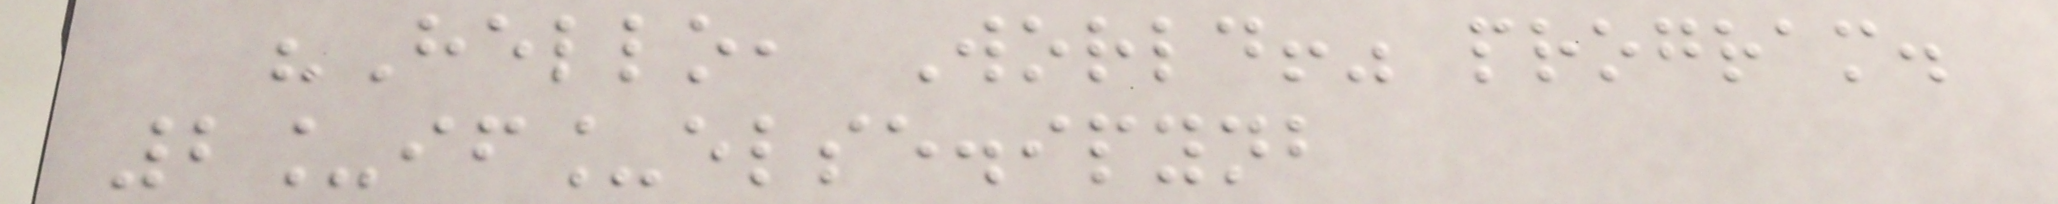"Hello, World!" program.
2_if_else.ipynb
